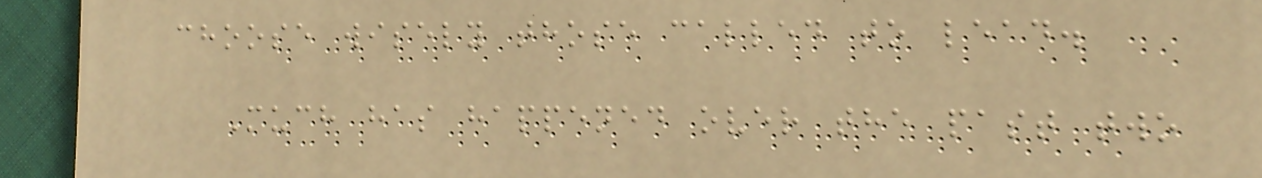choose wisely those called to lead.
Much has happened over the past two
